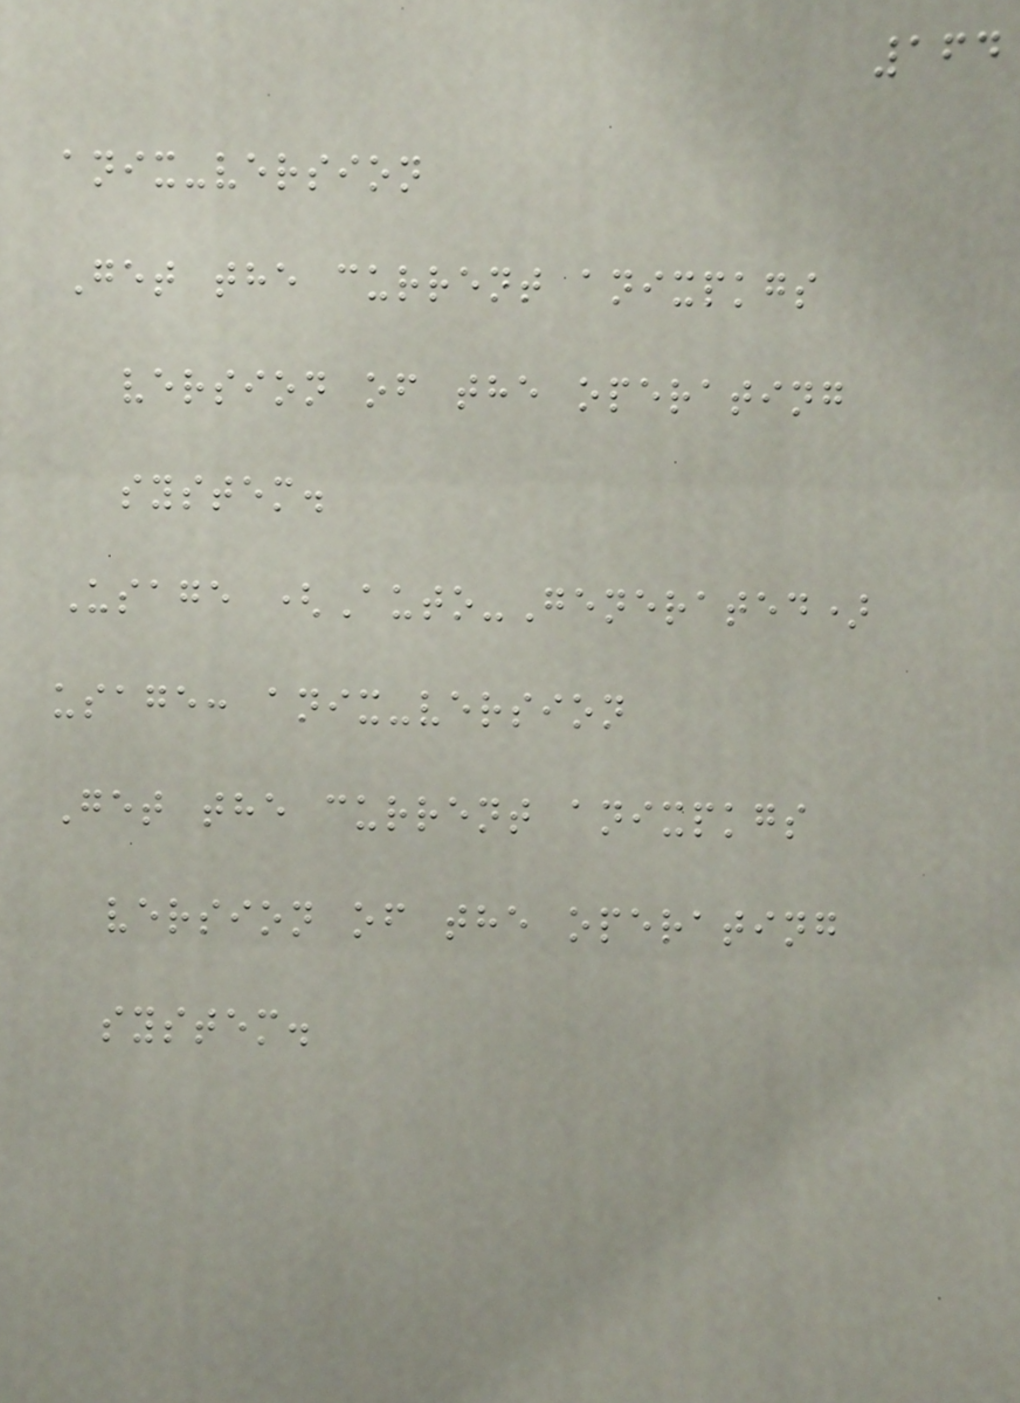164
anix-version
Get the current anixpkgs
version of the operating
system.
Usage (Auto-Generated)
usage: anix-version
Get the current anixpkgs
version of the operating
system.
